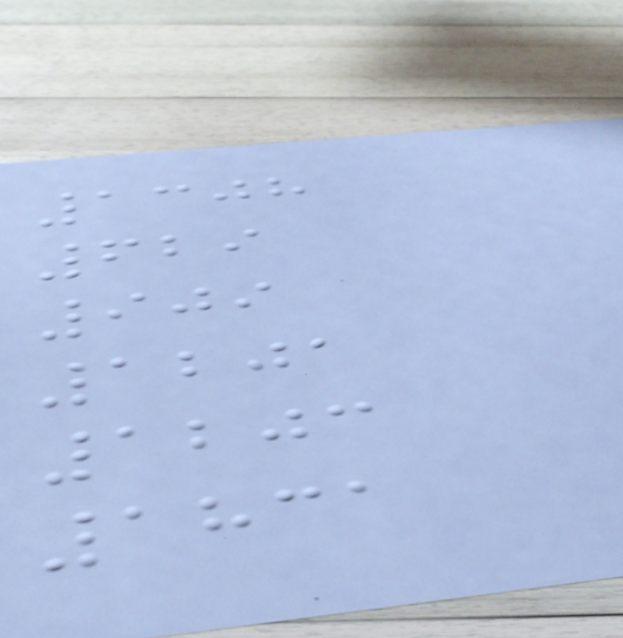1308
629
909
1201
1203
1831
